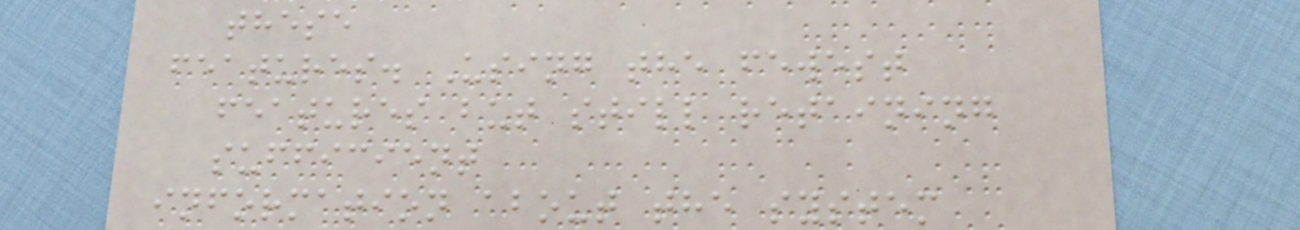these
features. Using the fewest
features but still retaining
sufficient
information about the system
